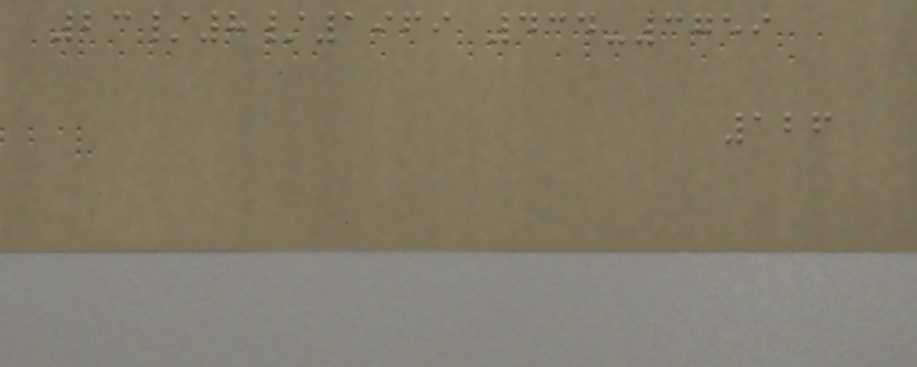23/8/1969 434-3759
126
